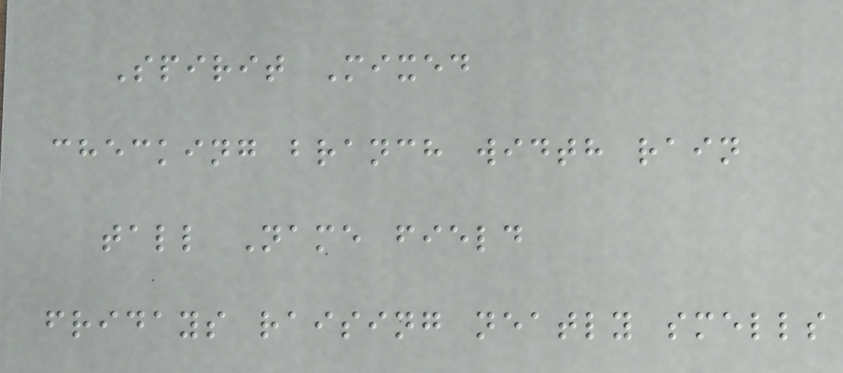Spirit Mixed
checking branch width rain
tall Name field
fridays raising neatly smells
